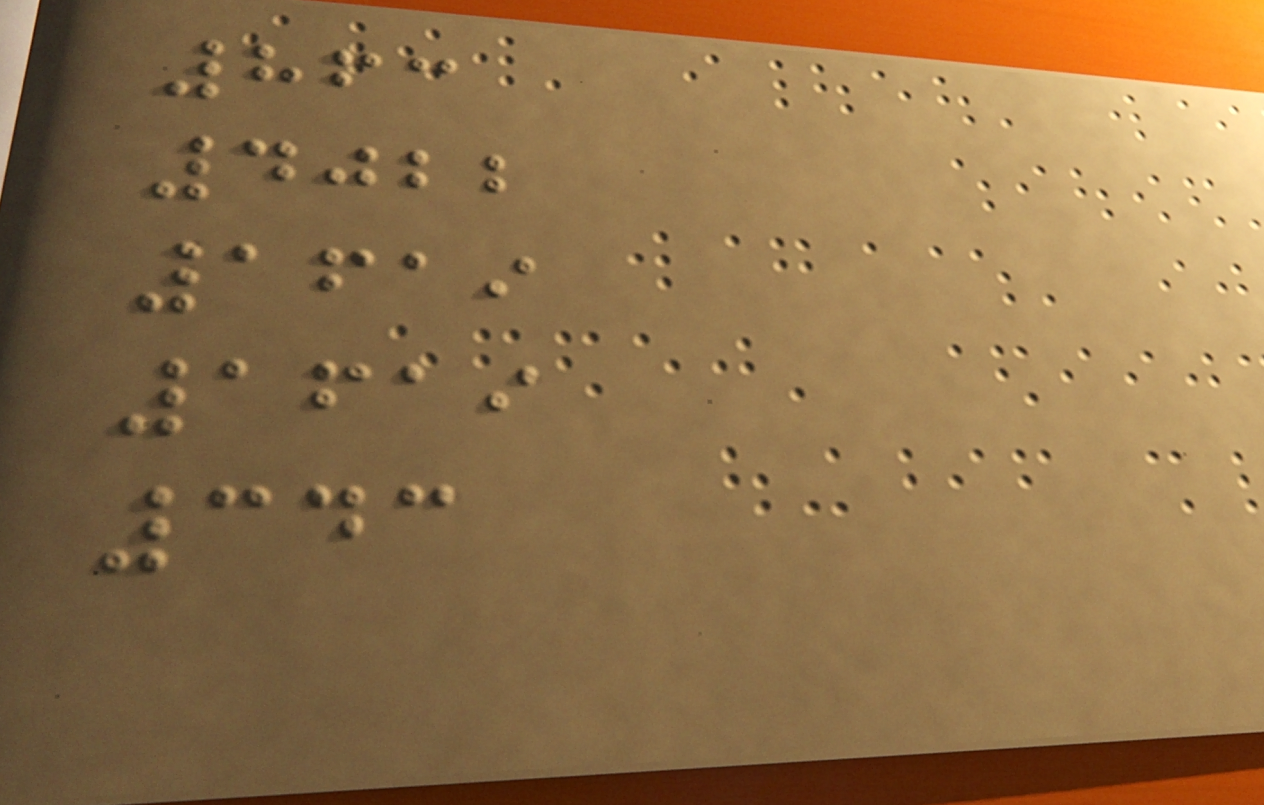863
4022
1619
1619
343
